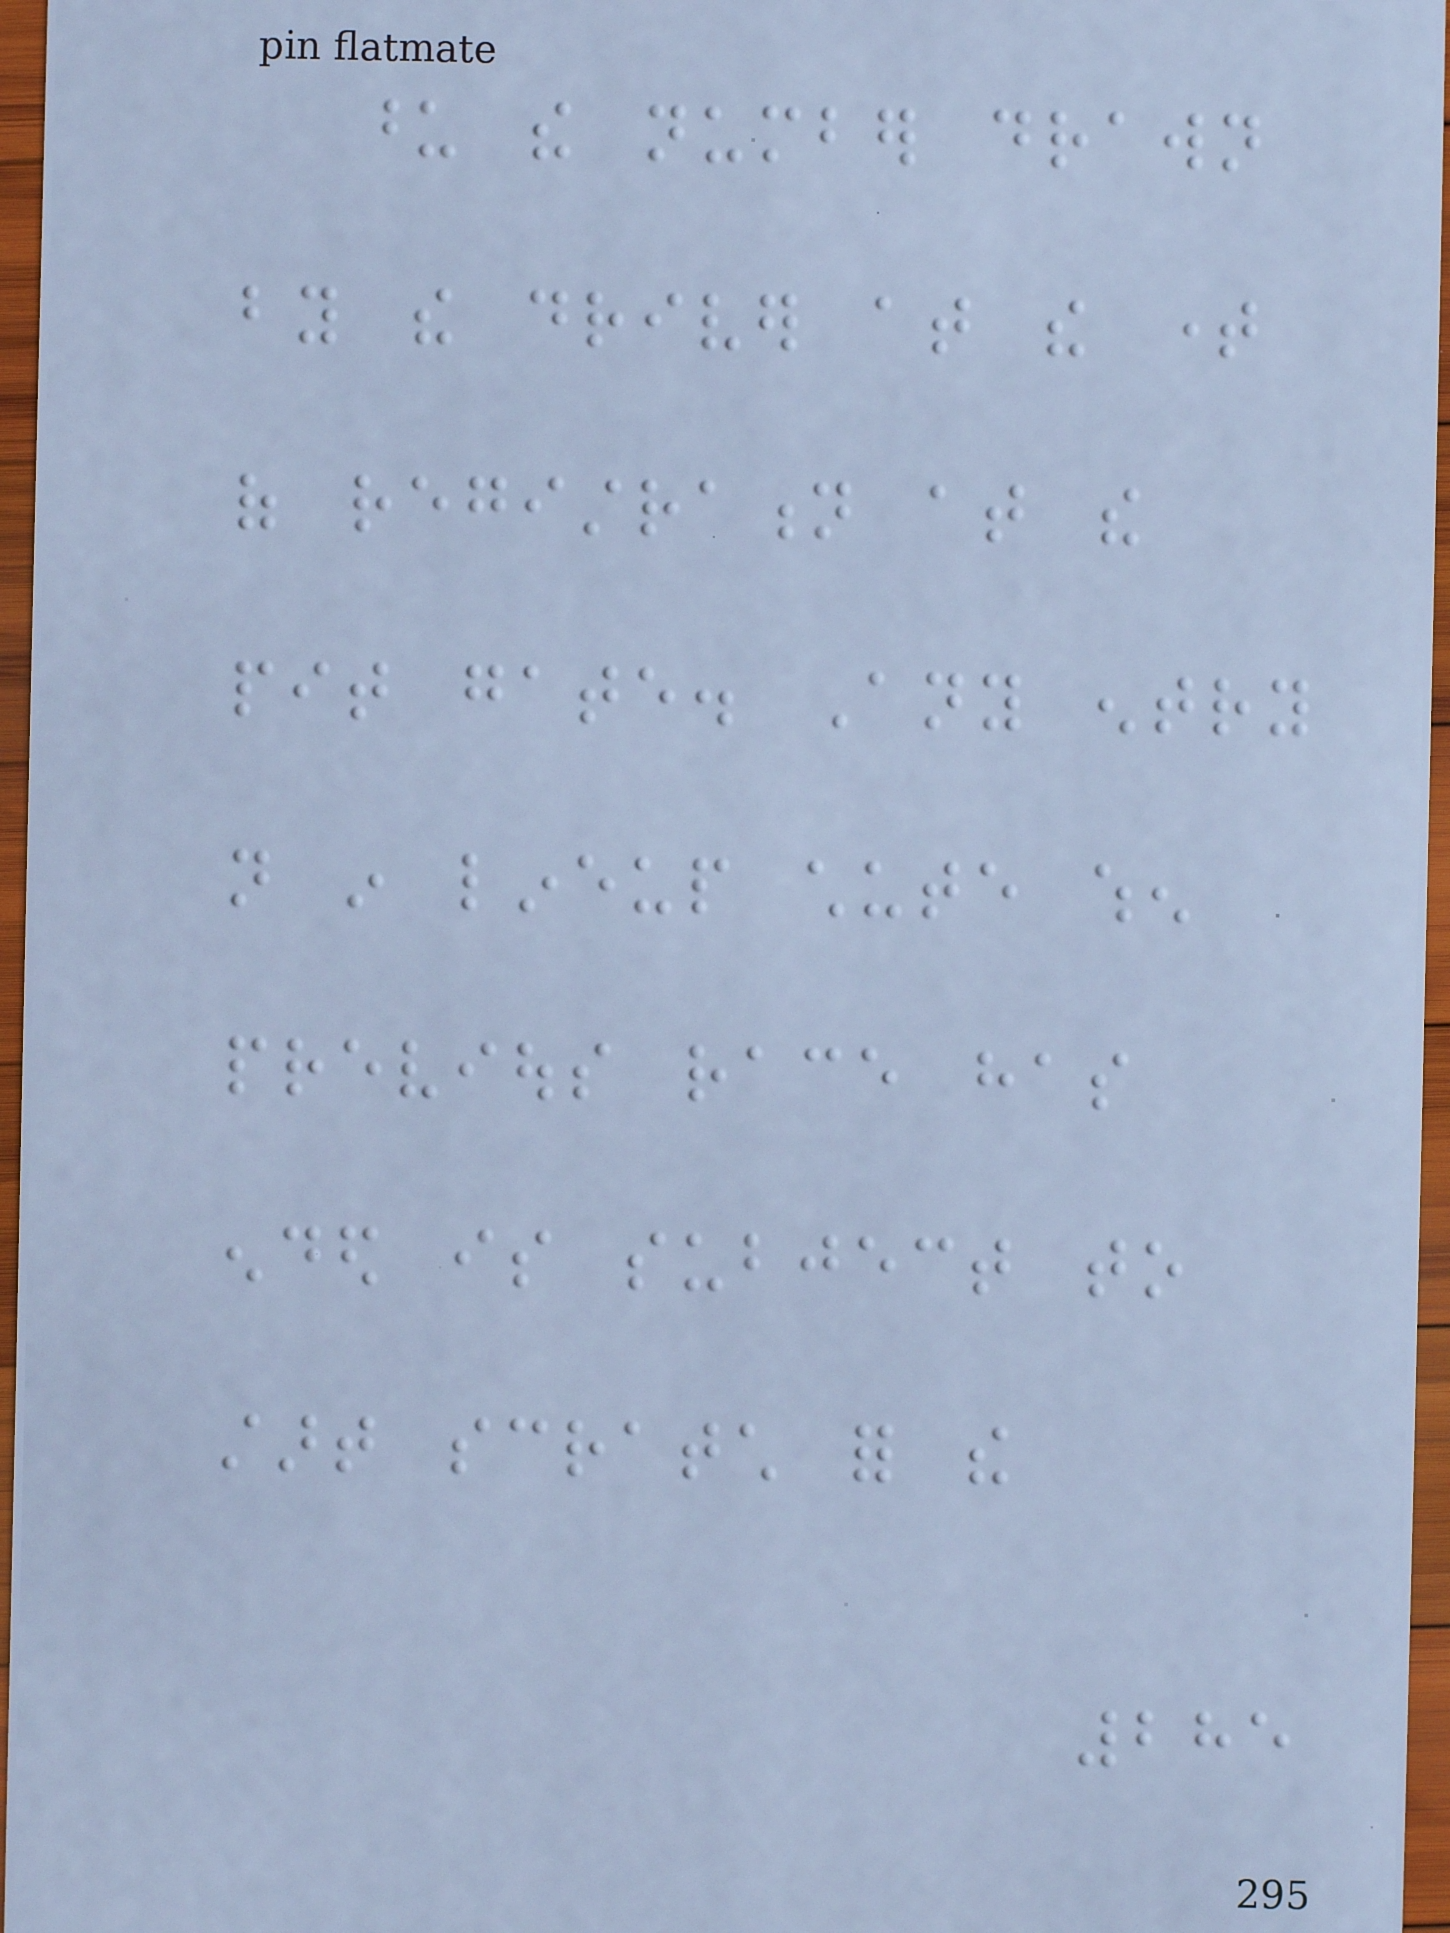upon the number drawn
by the driver at the time
of registration at the
pit gate. Any entry
not in lineup chute when
previous race has
ended is subject to
start scratch for the
285
